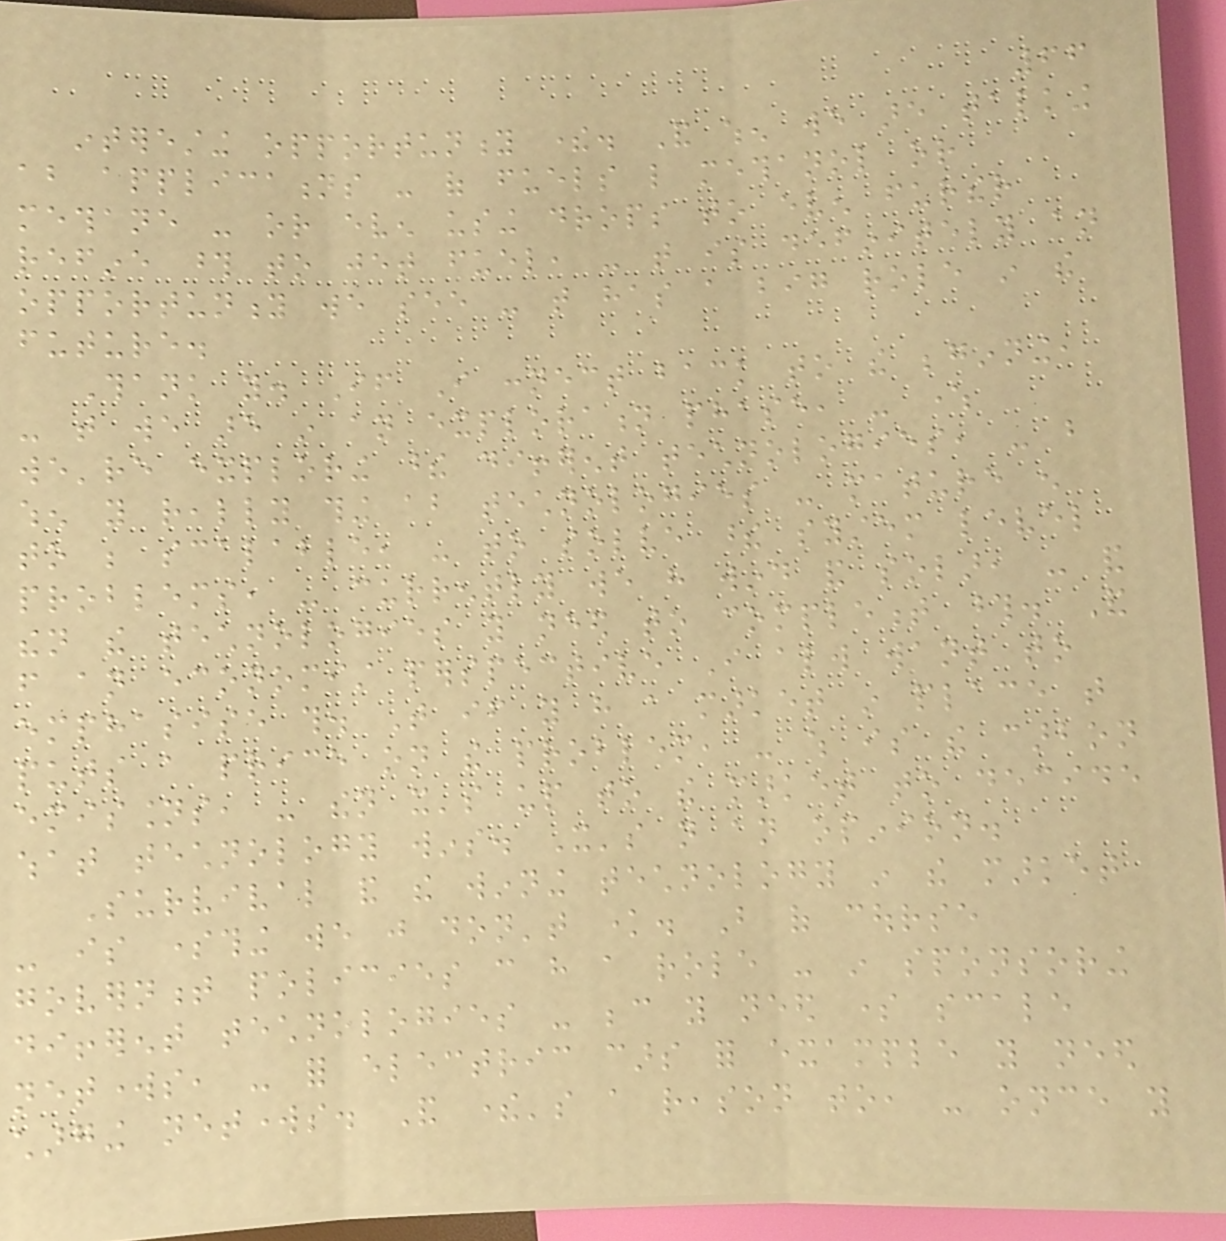66
interesting opportunity there. And when we are talking
about applications - of fuels like methanol or
methane - or even using drops to even further
refine those to jet fuel, - that is definitely an
opportunity we see - that has a big role in the
future.
Thank you. If I connect back to the beginning,
- that we are in an exploration phase, - where
we're exploring these different technologies, - but
when you really thing about technologies - mature enough
to be scalable, - to solve these system level
problems, - currently we have wind and solar, - and
then the technologies you need to complement those. And
from an economist perspective I always want to
emphasise this. That if you have a market in place that
puts a price on the problem, - which is the carbon
emissions, - then it's up to the market to decide
what technology wins. It's not an opinion.
Survival and the winning technology in the market
- is something we just don't know. But of course
government policies can have a role - in sponsoring
different technologies - because you need some scale
networks, - for electric cars for example you need
charging networks. And there's a reason to, - once you
